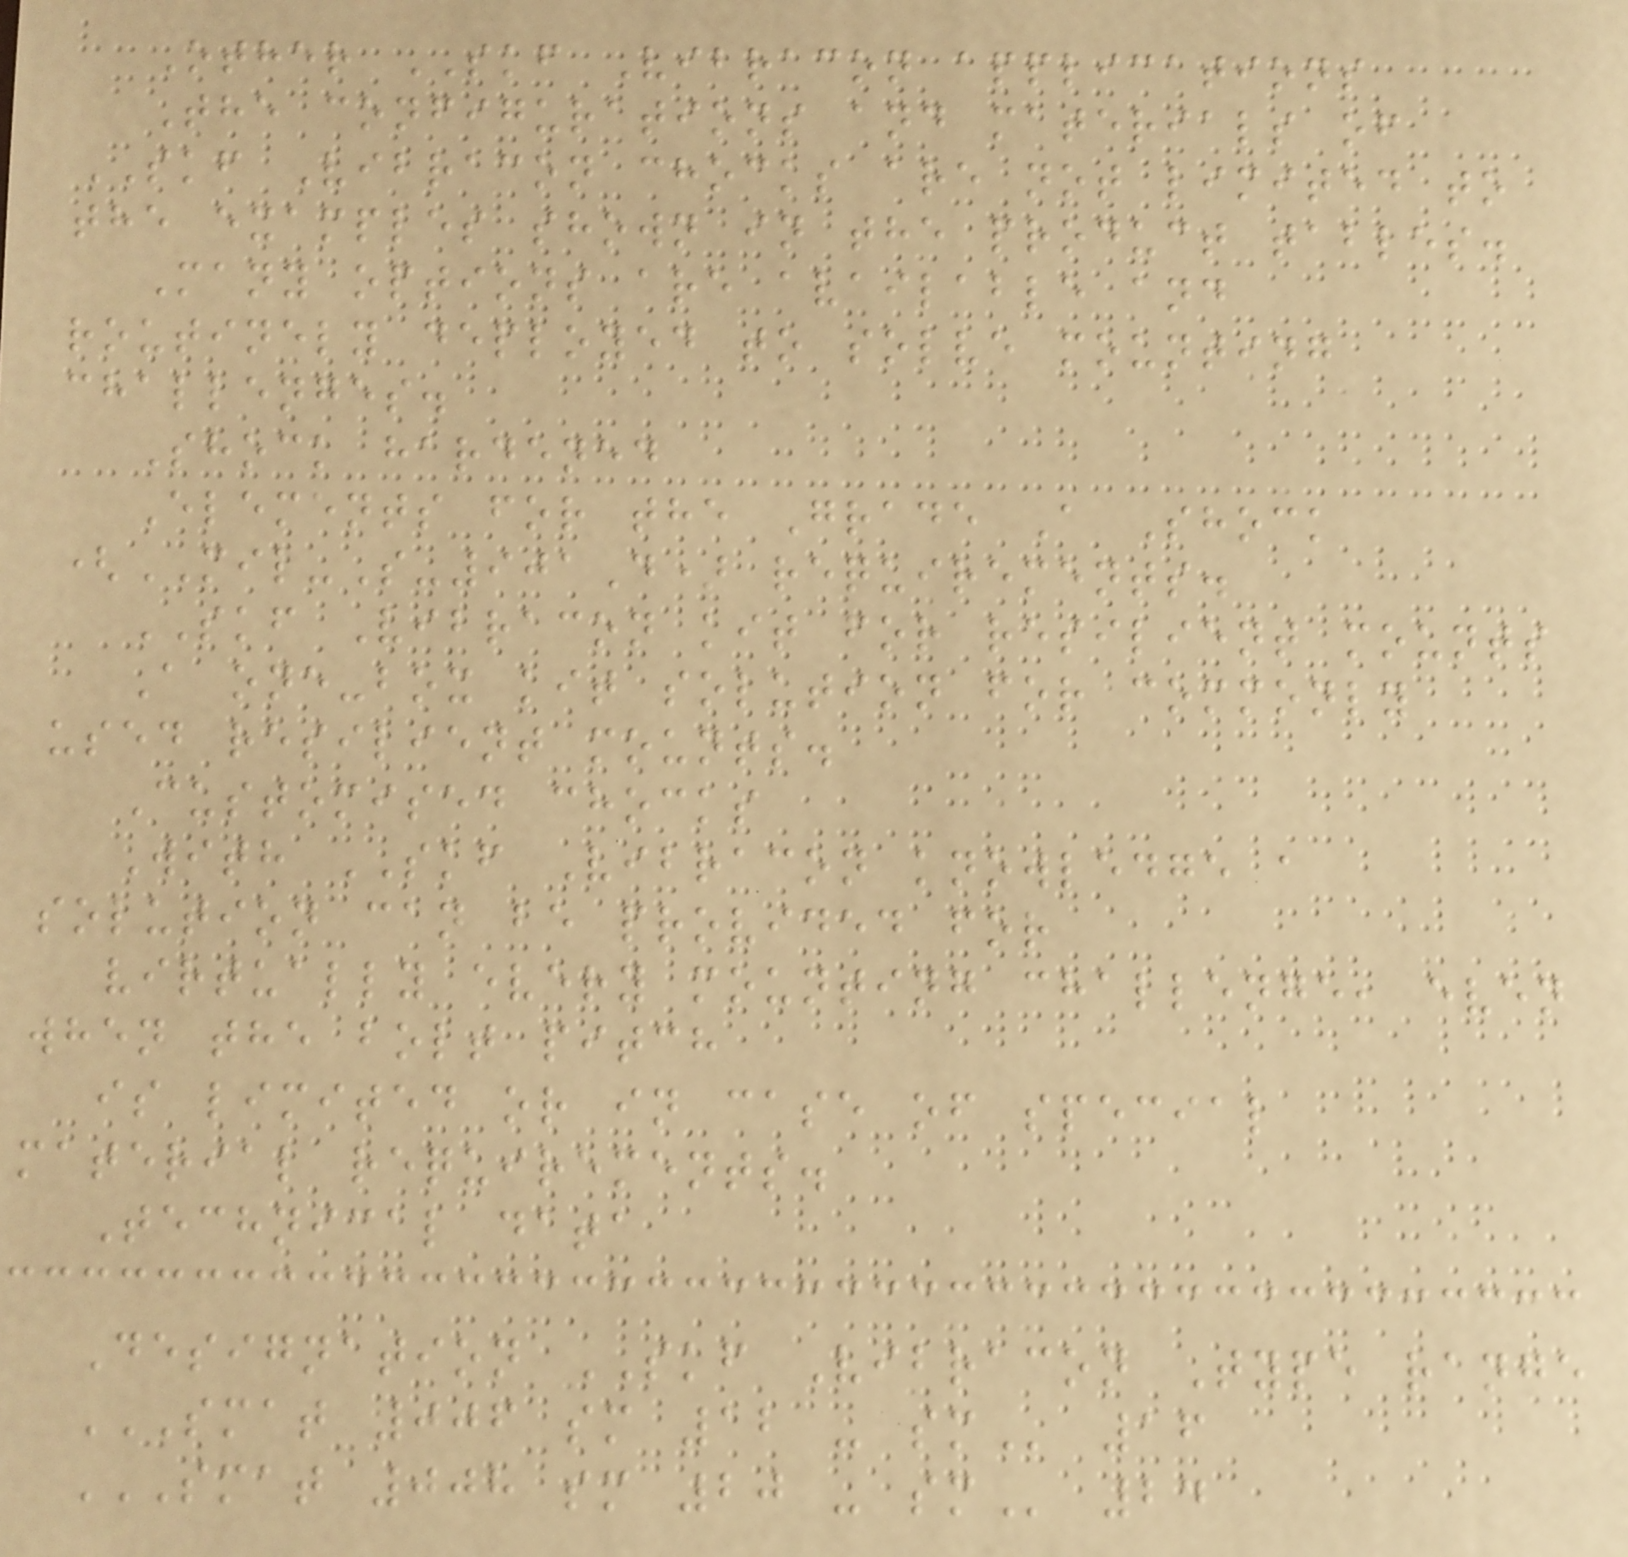Other SKF Vibracon applications
The configurations and materials of
SKF Vibracon chocks are not limited to
the examples shown in the product tables.
Many options are available and
routinely deployed to solve mounting
challenges.
Shock hardened
Elements for the Grade A Shock
(MIL-S-901D) requirements.
SKF Vibracon kit for resilient mounts
A one-box kit solution for commonly
used resilient mounts.
Customised chocks
With SKF Vibracon knowledge a
solution can be provided for
virtually every mounting challenge, even
when the bolt pitch
is limited or in case of special
material requirements.
Technical data
Designation SKF Vibracon Type range
SMAT 006 SM 12 - SM 16
SMAT 008 SM 20 - SM 24
